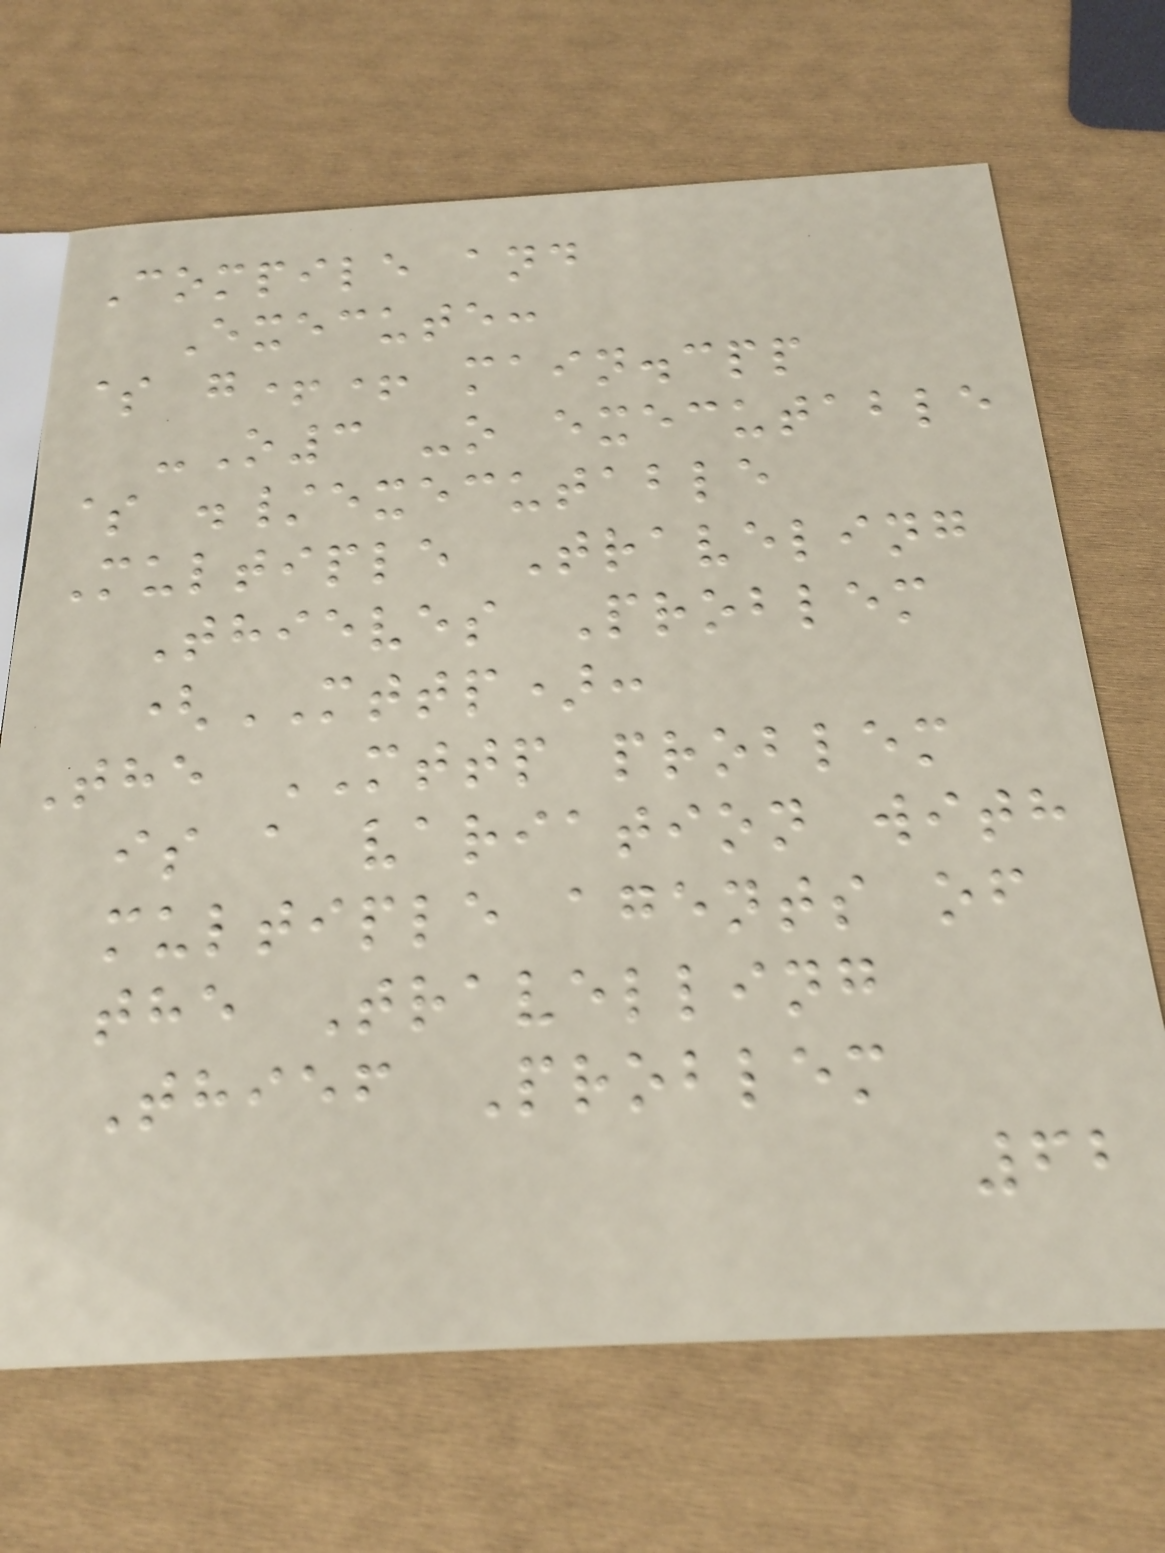Compile and
Execute:
$ g++ main.cpp
-O3 -o executable
$ ./executable
Multiple Traveling
Thieves Problem
(MTTP):
The MTTP problem
is a variation with
multiple agents of
the Travelling
Thief Problem
62
